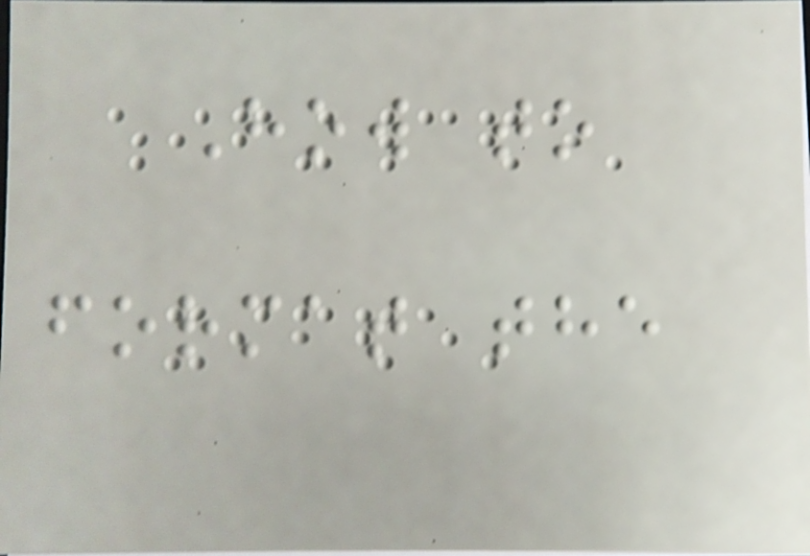How to
format the
